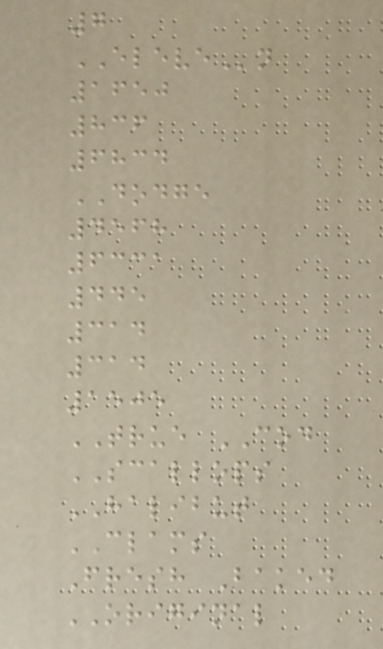7
ELEVEn
1650
836
6834
DODGE
4568
6331
445
314
314
1505
TRUE COD
SCALLOPS
HALIBUT
CLAMS
Fresh Baked
ORIGINAL
